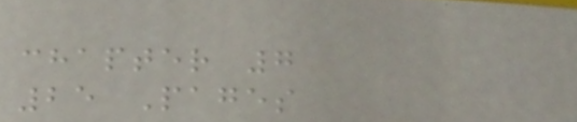chapter 7
25 Pages
